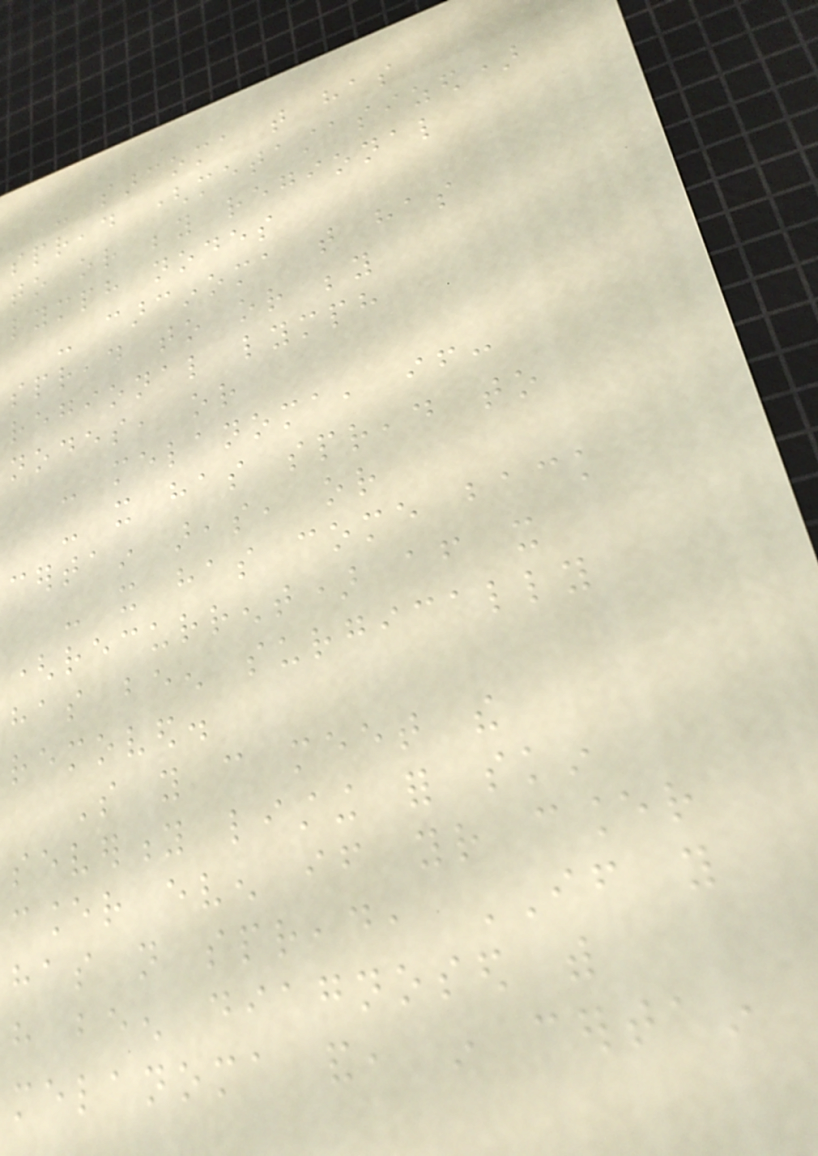- sarcoma that has
spread (metastasized)
to or beyond regional
lymph nodes
- carcinoma that has
spread to or beyond
regional lymph
nodes, or
- melanoma, if:
- it has spread to
certain areas, or
- it has come back
(recurrent) after it
has been surgically
removed.
So you can meet the
severity listing for skin
cancer even if your cancer
has not spread, IF you
have been diagnosed with
melanoma and, in certain
